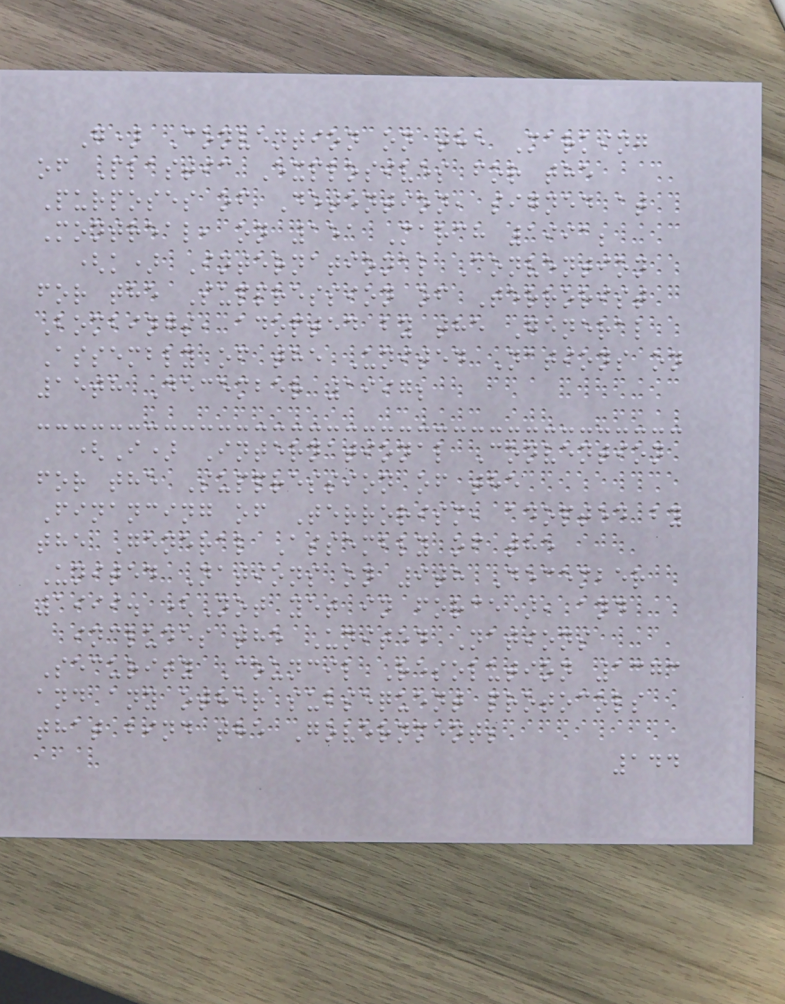G) Convention on the Marking
of Plastic Explosives for the
Purposes of Detention, signed at
Montreal, on 151 March 1991;
(k) International Convention
for the Suppression of Terrorist
Bombings, adopted by the General
Assembly of the United Nations on
15th December 1997;
(I) International Convention
for the Suppression of the
Financing of Terrorism, adopted by
the General Assembly of the
United Nations on 9th December
1999. (Not yet in force), and
includes the United Nations
Security Council Resolution 1373
and any other subsequent protocols
that bind the Government;
144
